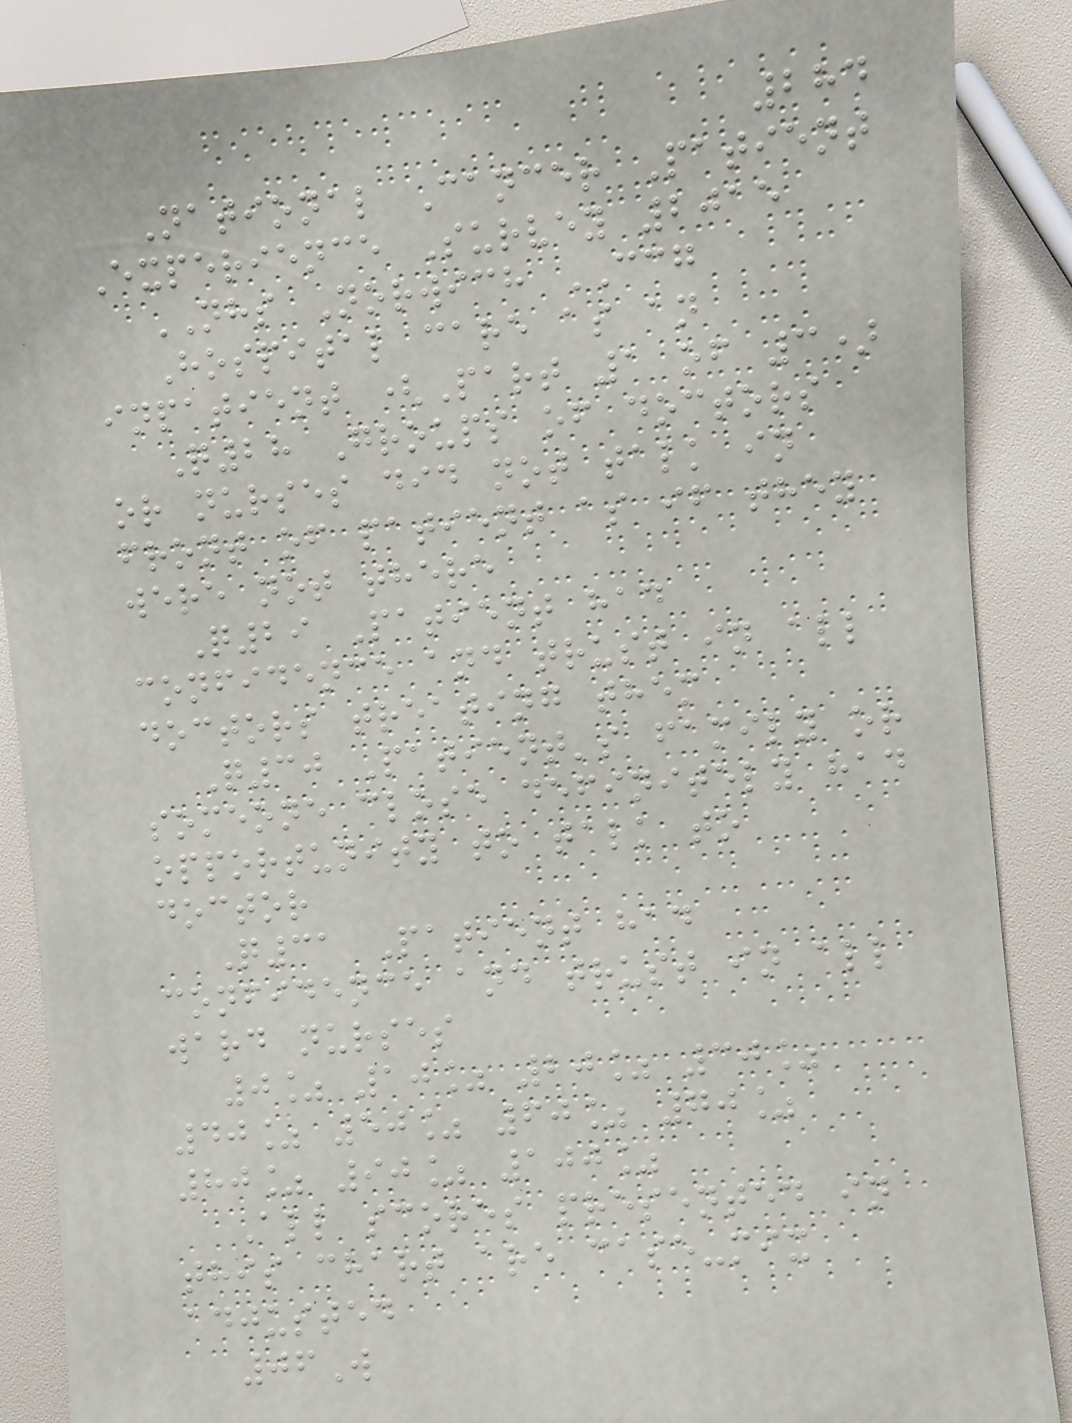284
National Cancer Patient
Experience Survey 2015
NHS Norwich CCG
Hospital care as an
inpatient (Part 1 of 3)
Q28 Groups of doctors
or nurses did not talk in
front of patient as if they
were not there
Q29 Patient had
confidence and trust in all
doctors treating them
Q30 Patient's family or
someone close definitely had
opportunity to talk to
doctor
Q31 Patient had
confidence and trust in all
ward nurses
0% 10% 20% 30%
40% 50% 60% 70%
80% 90% 100%
All scores presented in
this chart are case-mix
adjusted
06W
